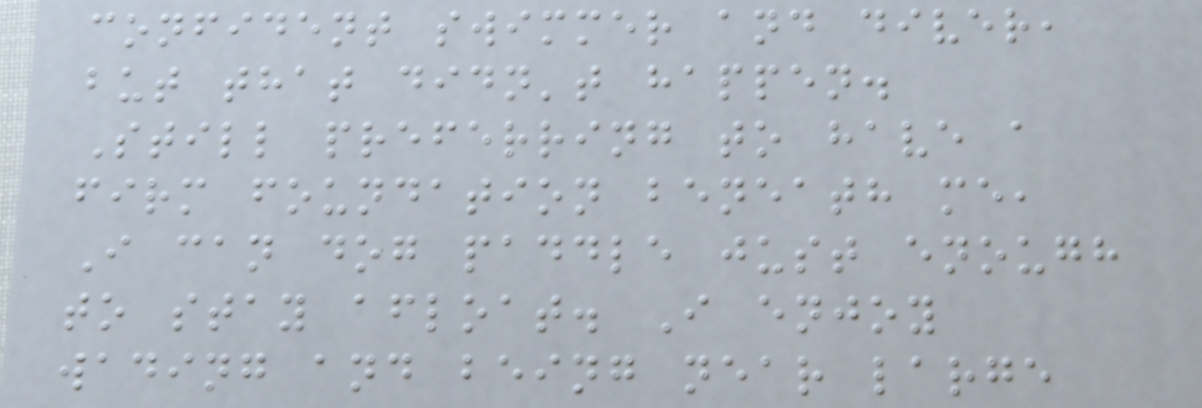confident swimmer and diver,
but that didn't happen.
Still preferring to have a
firm foundation beneath me,
I can dog paddle just enough
to stay afloat. I enjoy
wading and being near large
